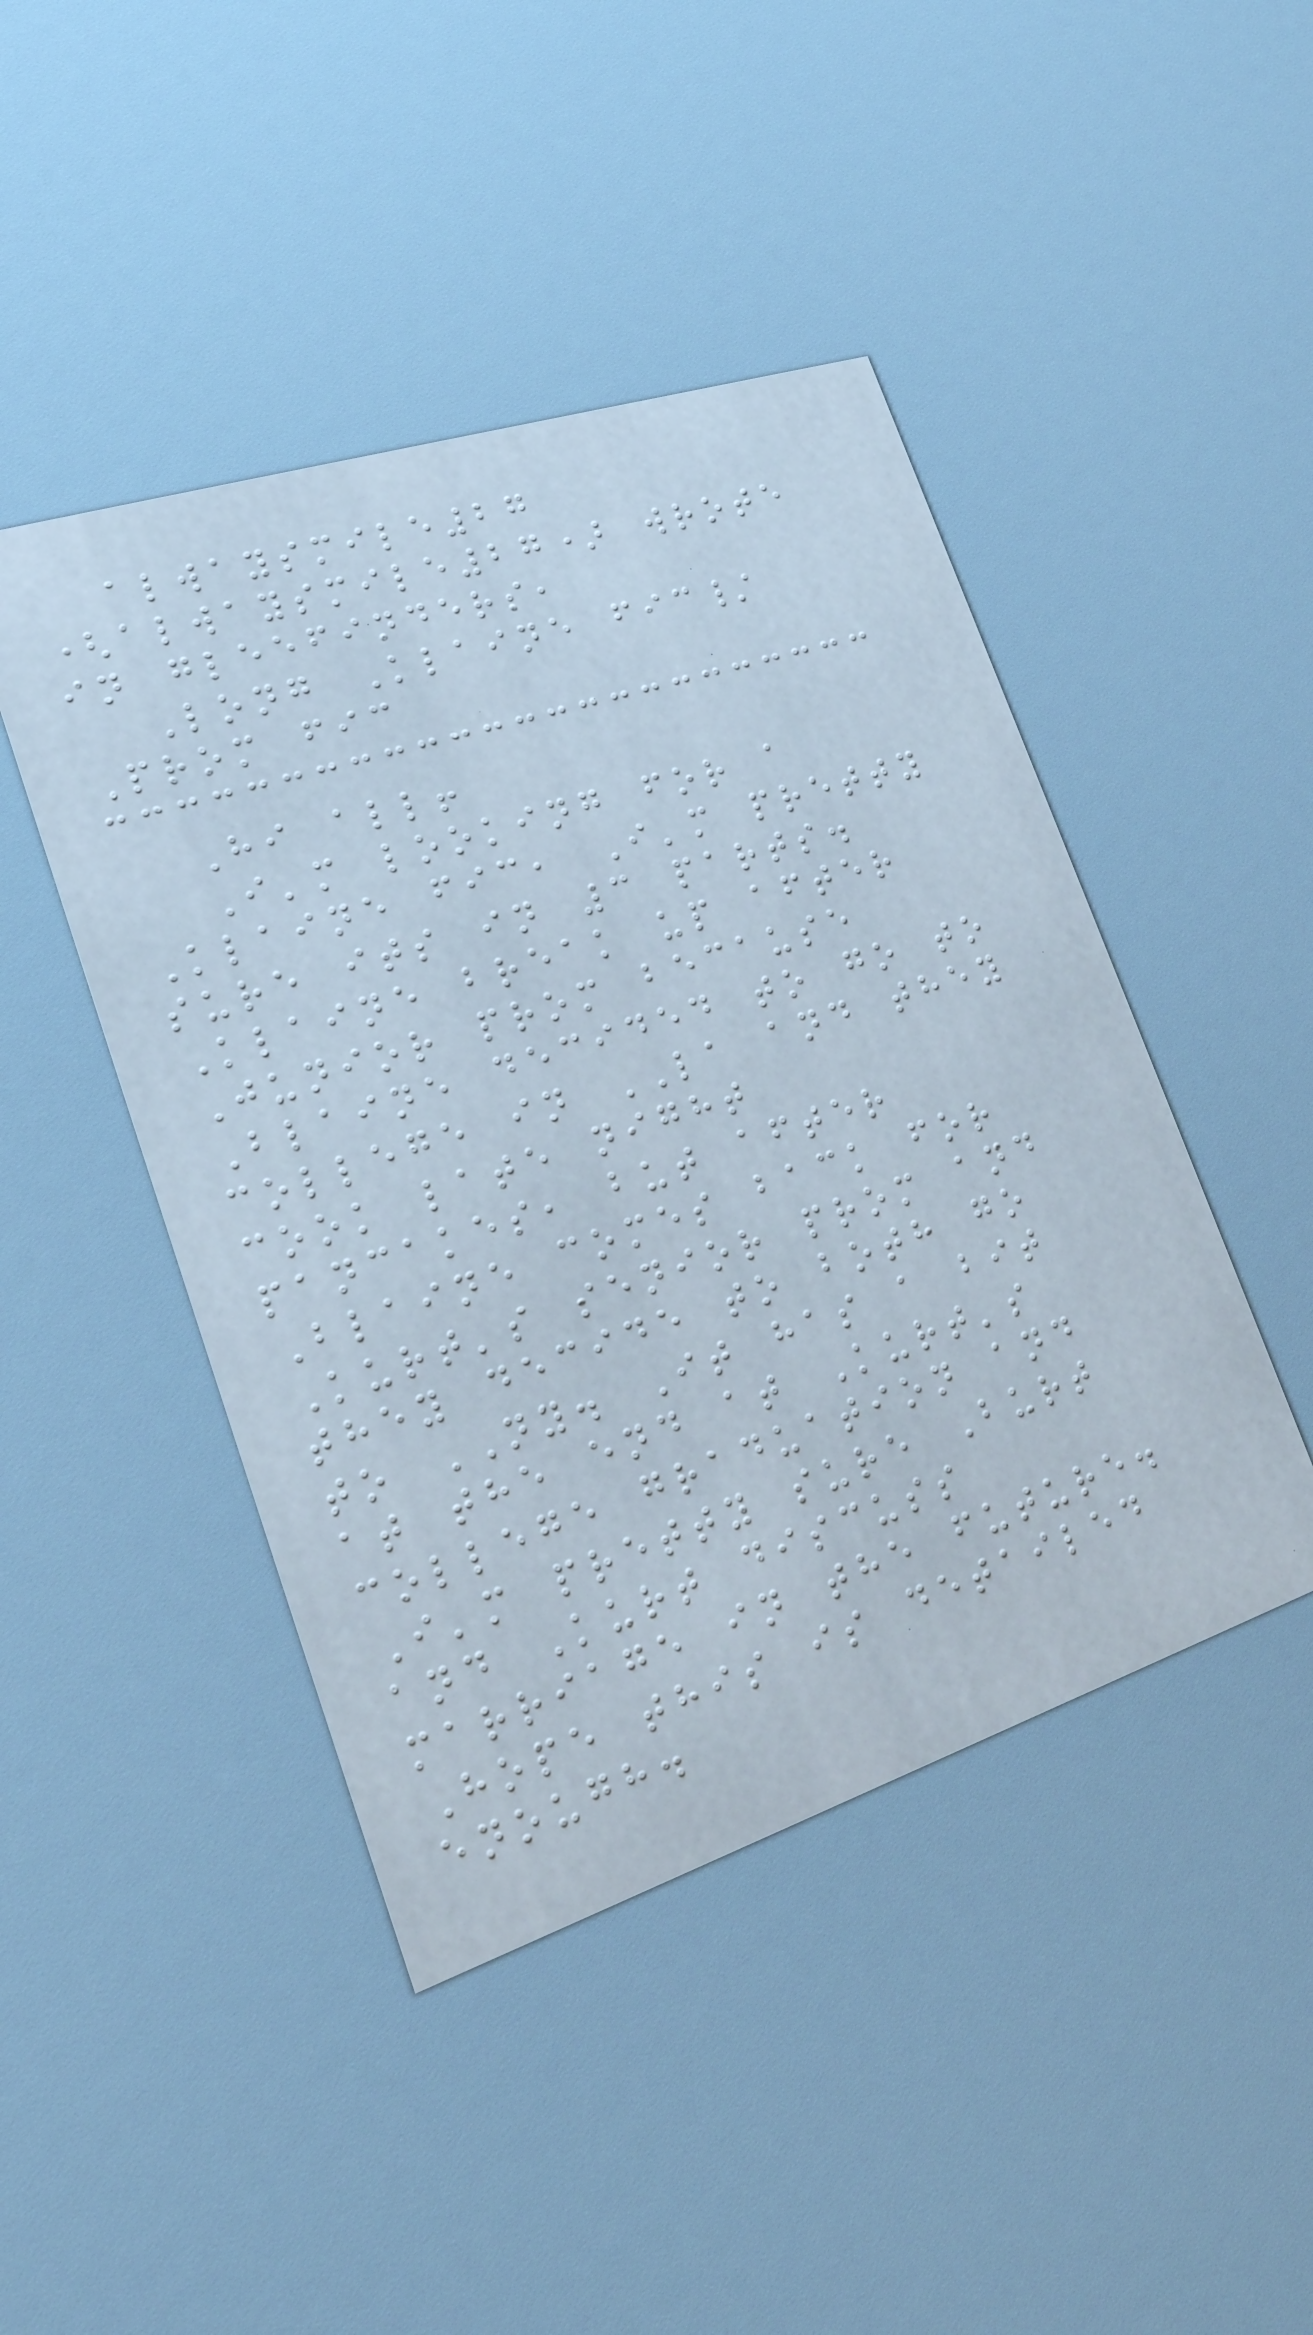alwaysmile27
(alwaysmile27) wrote
in gleefinders,
Long Klaine fic/
Prom fic
Hi all!
I'm looking for a
Klaine fic, I'm pretty
sure its in 3 parts.
Klaine break up after
Junior prom because
Blaine decided to go to
college in LA and they
cook late night
pancakes, but after
Blaine comes back for
Kurt's senior prom and
they decide to both go
to NY. It has a bit
at the end at Kurt's
college graduation and
I'm pretty sure Burt
and Kurt discuss
marriage in the future.
Hope this is detailed
enough.
